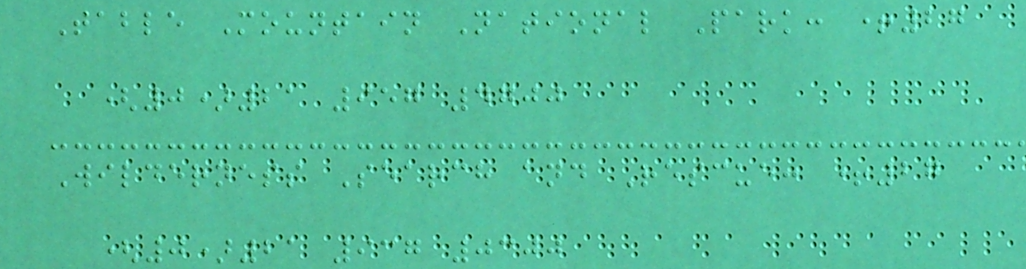Table Mountain National Park: +27
(0)21 957 4700
Wilderness Search and Rescue: +27
(0)21 937 0300
